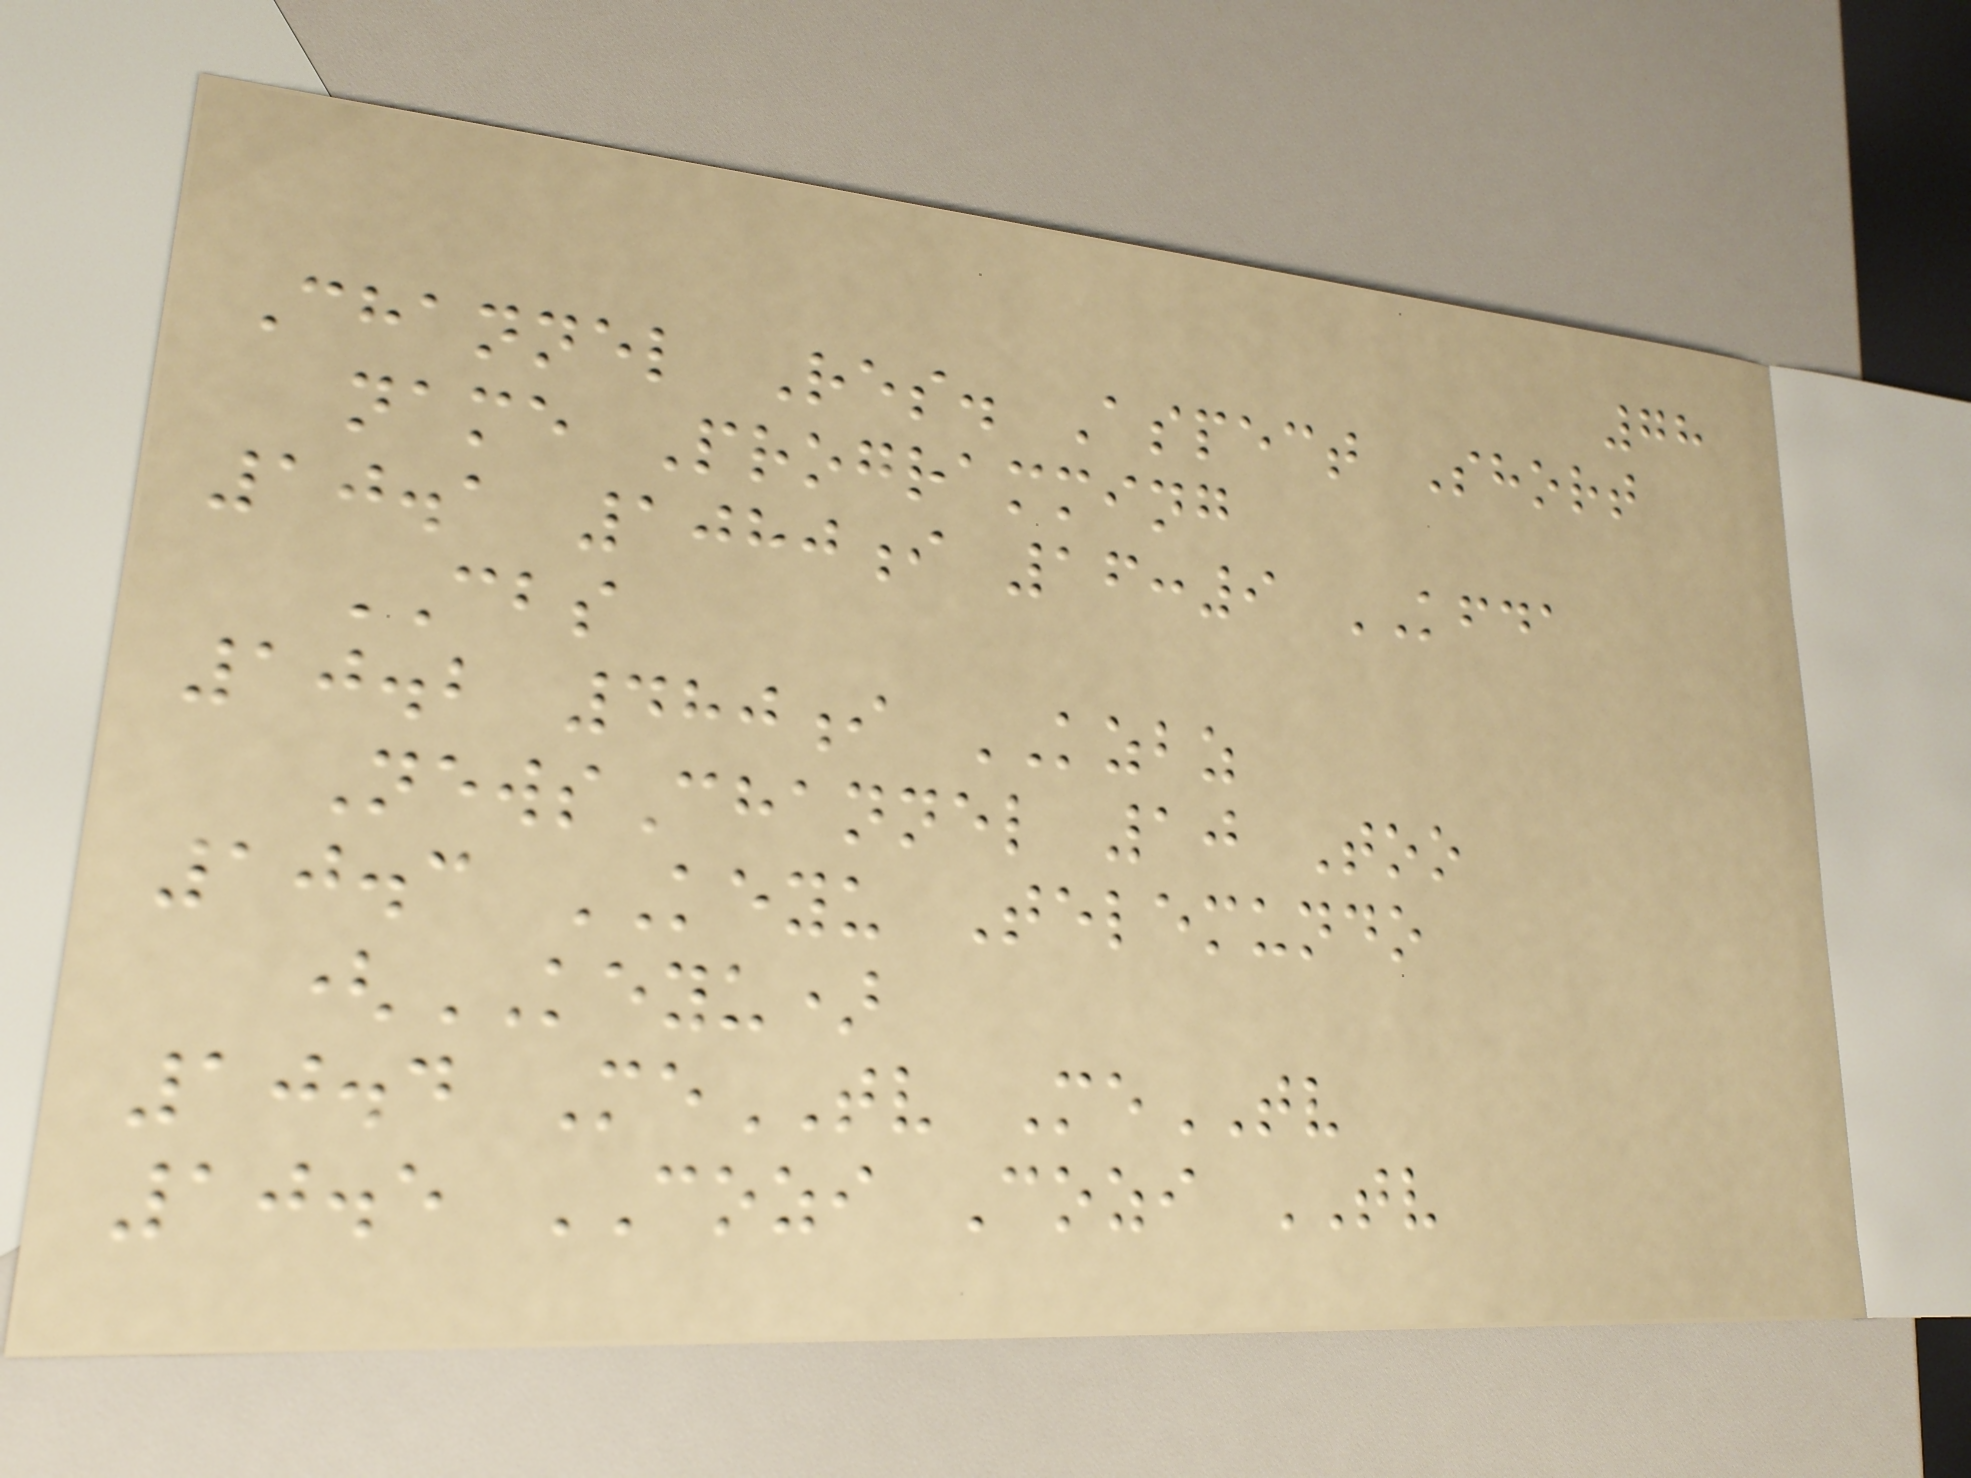78
Channel Res. Aspect Short
name Programming
10.1 1080i 16:9 KFDA
CBS
10.2 480i KZBZ
NewsChannel 10 Too
10.3 KEYU Telemundo
(KEYU)
10.4 MeTV MeTV
10.5 COZI Cozi TV
